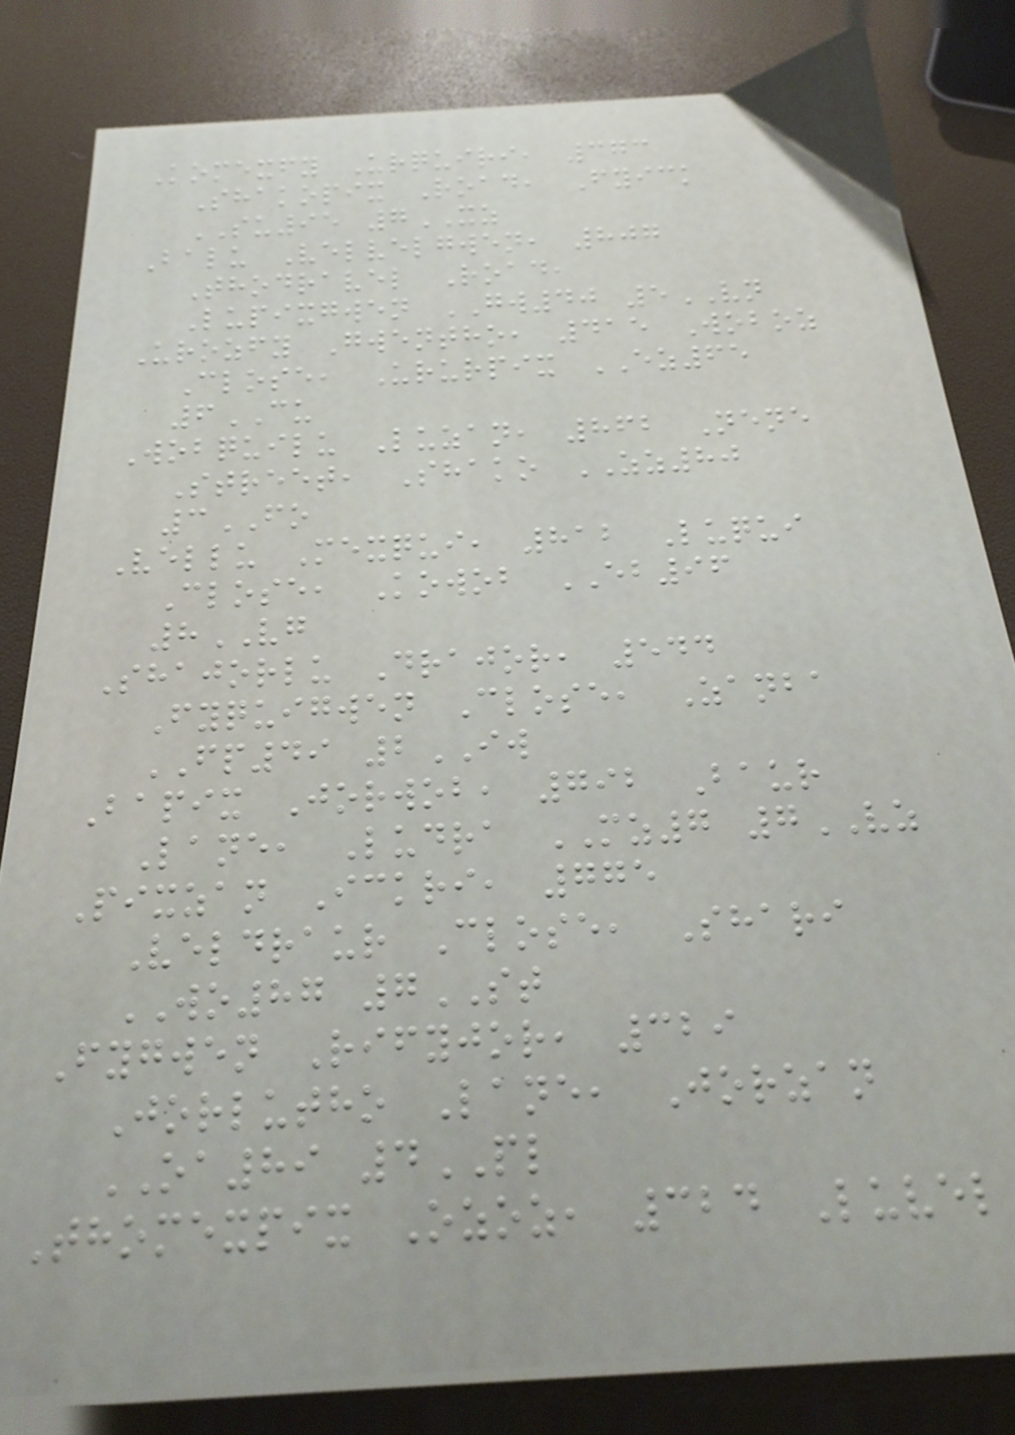Komexfy Urquiri, 373
Shakopix Road, Fyick
SU95 7XZ
Balu Velvelgwen, 807
Thodravel Road,
Lupixgwen GW40 5VN
Urozfy Gwentho, 415 Woboz
Close, Ururpix EZ65
6CU
Wobquilu Luzan, 862 Nene
Street, Shako ZZ80
3FO
Vellu Mexqui, 812 Luqui
Close, Kowob EB96
8VG
Shajorlu Drajor, 544
Fyquigwen Close, Zanba
FP49 2IW
Bapix Jorwob, 792 Baur
Lane, Ludra MZ7 7VZ
Pixzan Ickri, 775
Veldraur Close, Shari
WO87 7ST
Fygwen Rifyjor, 329
Jorlutho Lane, Jorzan
OA89 4PL
Thomexpix Ozoz, 324 Luvel
